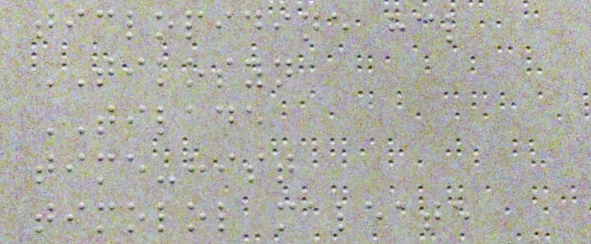ticlopidine hcl
TIKOSYN
TILADE
time-hist
timolol maleate
